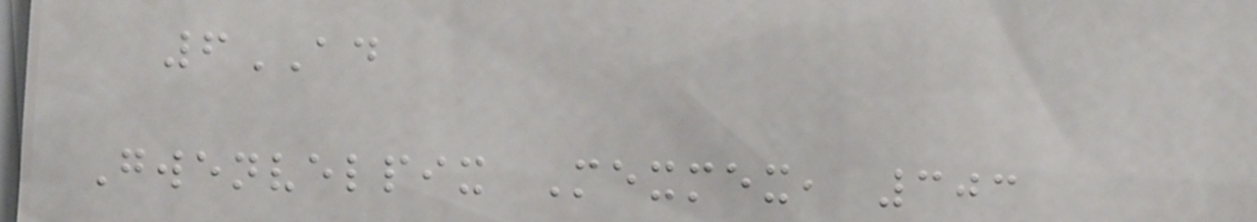6AD
Gwenvelpix Mexmex, 303
